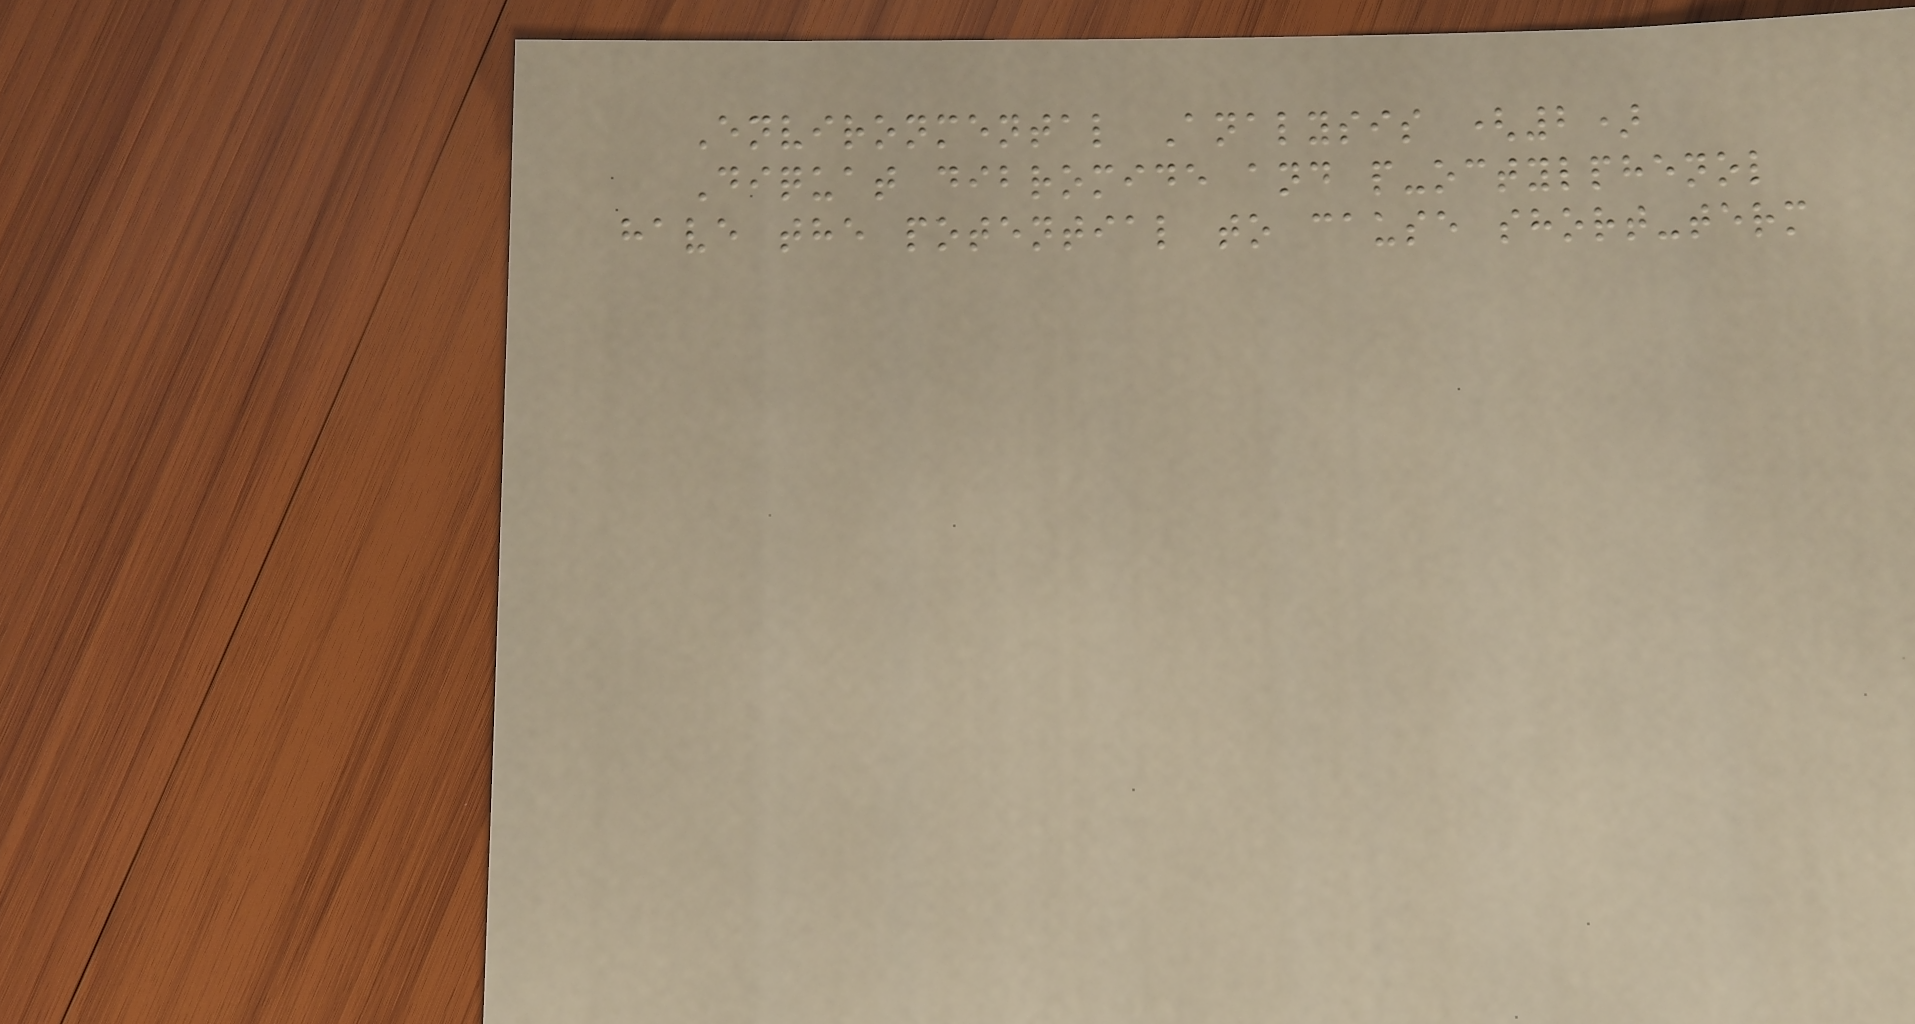Environmental Analysis (2)
Diquat dibromide and p-octylphenol
have the potential to cause short-term
